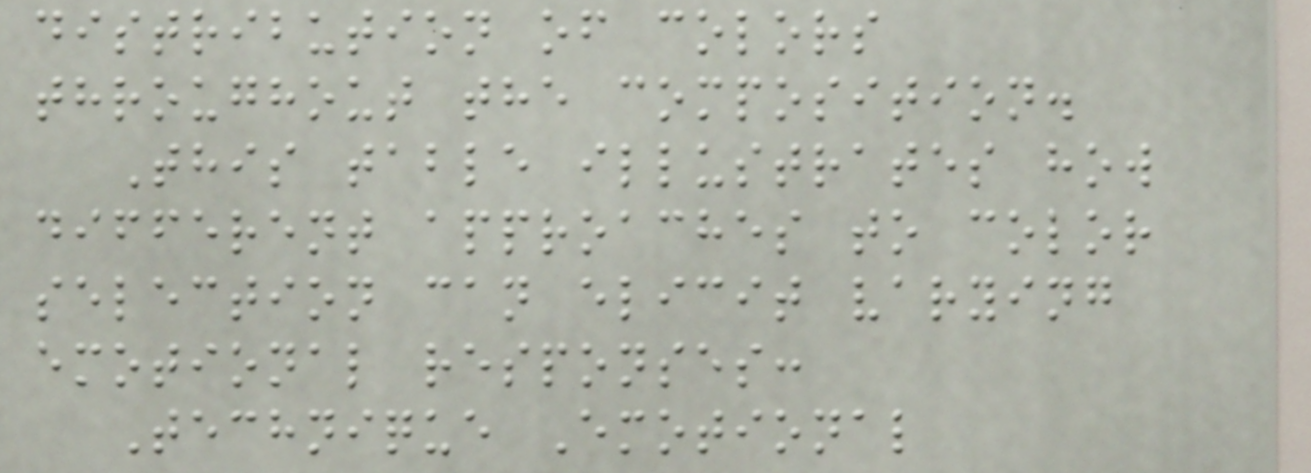distribution of colors
throughout the composition.
This table illustrates how
different approaches to color
selection can elicit varying
emotional responses:
Technique Emotional
